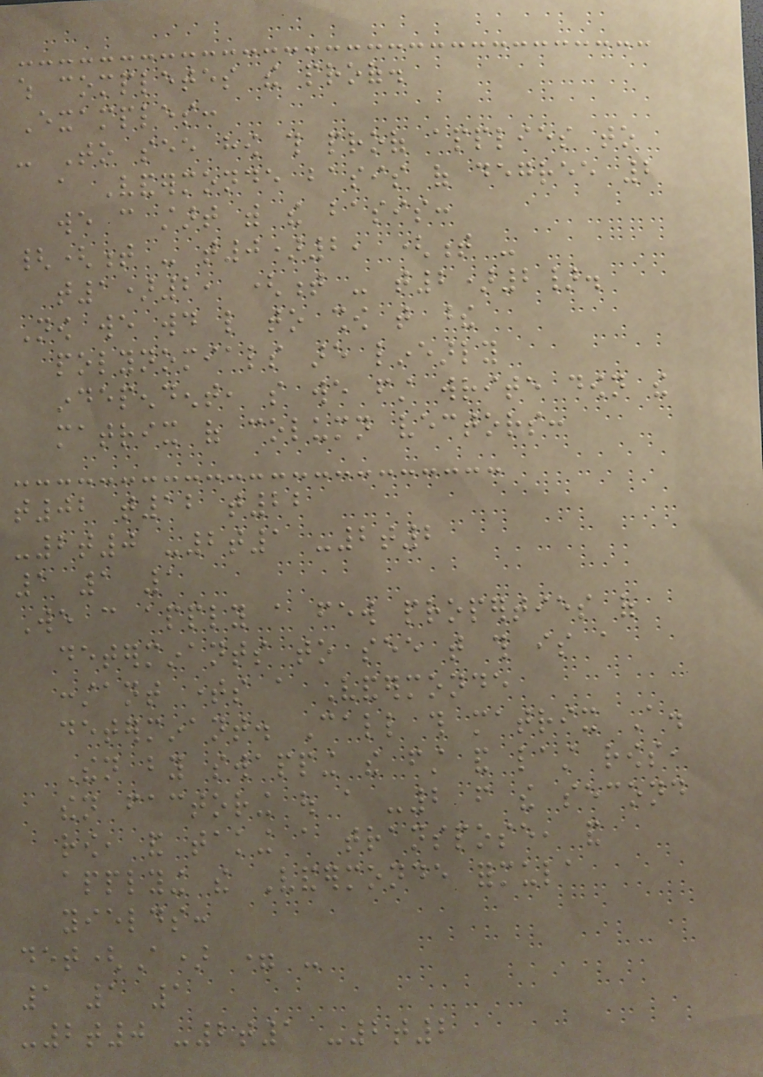which completes the proof.
Examples:
- To see how this proof applies to
a Vandermonde basis of degree 2
we can start with the basis:
{(t - t0)2, (t -
t1)2, (t - t2)2}.
Now we would like to show that these
polynomials are linearly
independent, so we first write down the
matrix of column vectors:
t02 t12 t22
-2t0 -2t1 -2t2
1 1 1
We can apply a few properties of
determinants to see that this is a
constant times a Vandermonde
determinant. Call this matrix A.
Then by swapping the first and last rows,
then factoring out a -2 from the second
row, and taking a transpose, and
applying the Vandermonde formula
yields:
det(A) = -
1 1 1
-2t0 -2t1 -2t2
